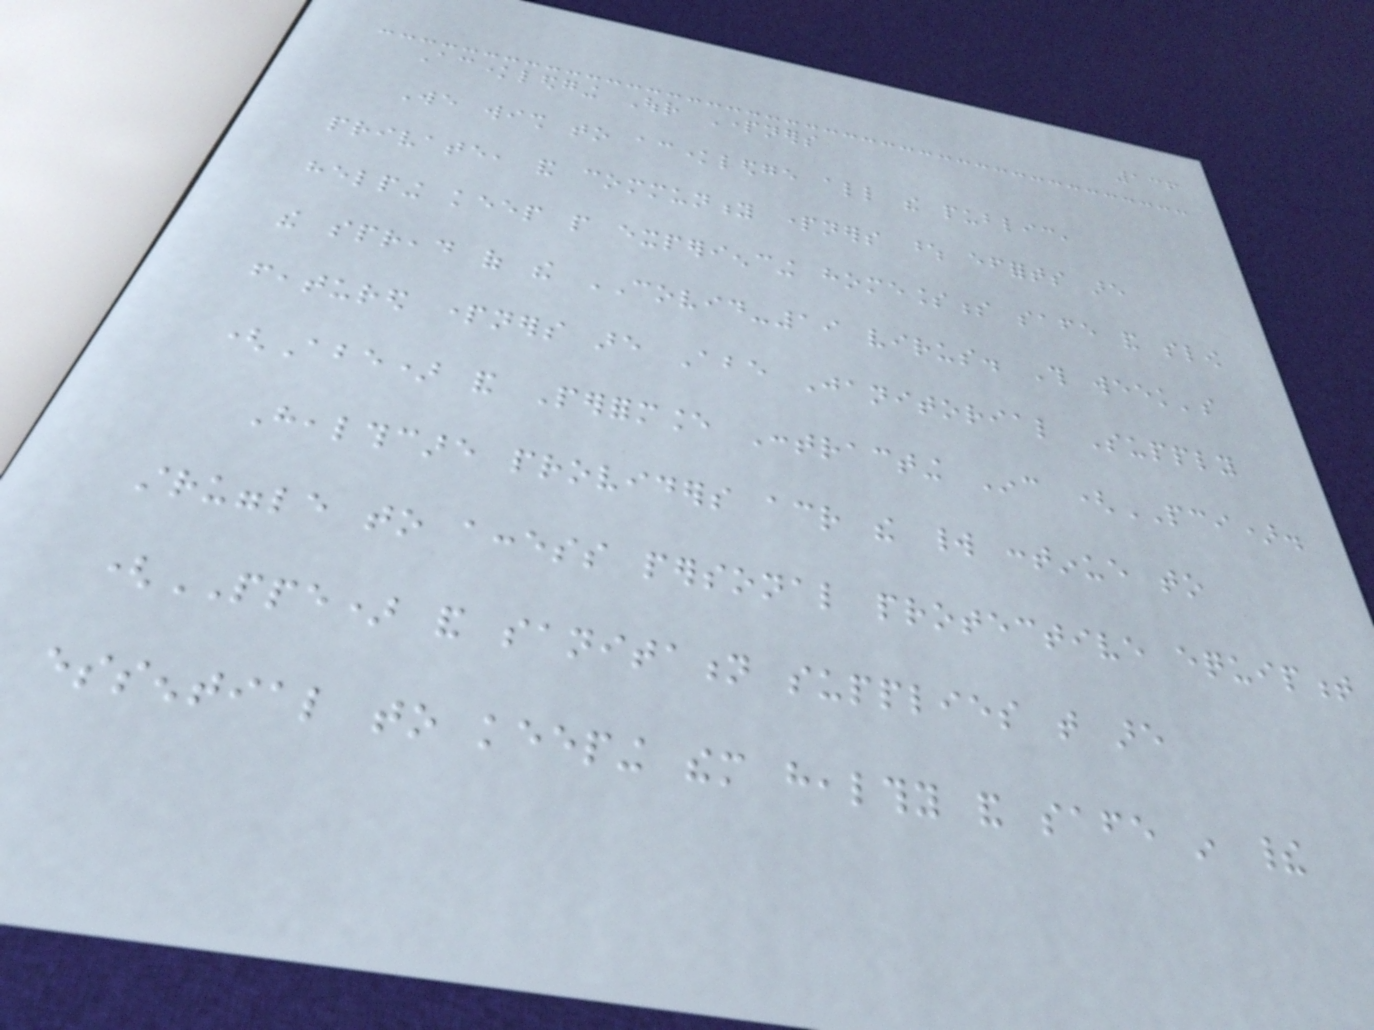136
Acknowledging Our Partners
We wish to acknowledge all the public,
private, and community partners whose efforts are
helping keep people experiencing homelessness safe and slow
the spread of the COVID-19 virus. This week's
featured partners are Abe Janitorial Supply
(Abe) and Performance Contracting Inc (PCI).
Healthcare providers across the world continue to
struggle to access personal protective equipment
(PPE) and sanitation supplies that are
essential to keeping them healthy and safe in their
